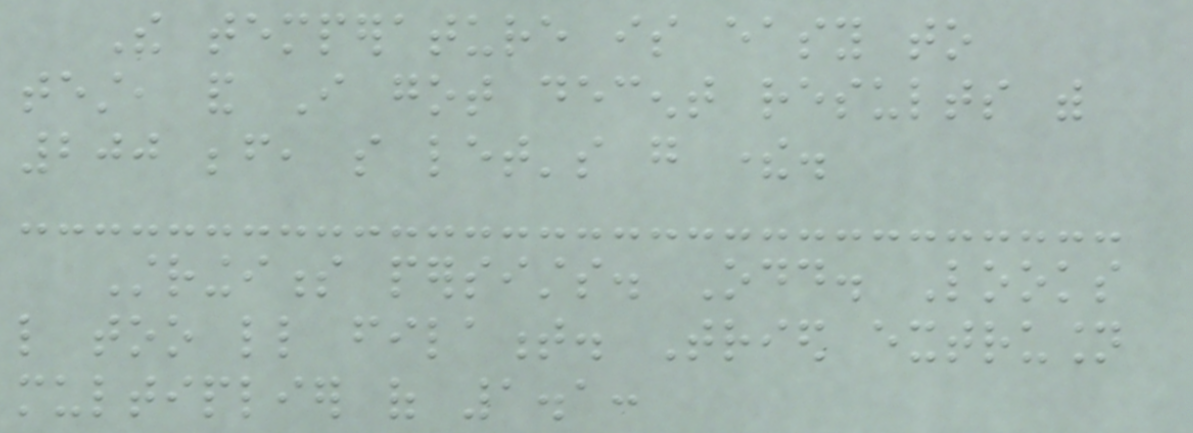The temperature is easy to
test, and I got decent results with
200 before, so let's go there.
Stringiness persists. Odd. Looks
like too little filament. Tried extrusion
multiplier of 1.1:
